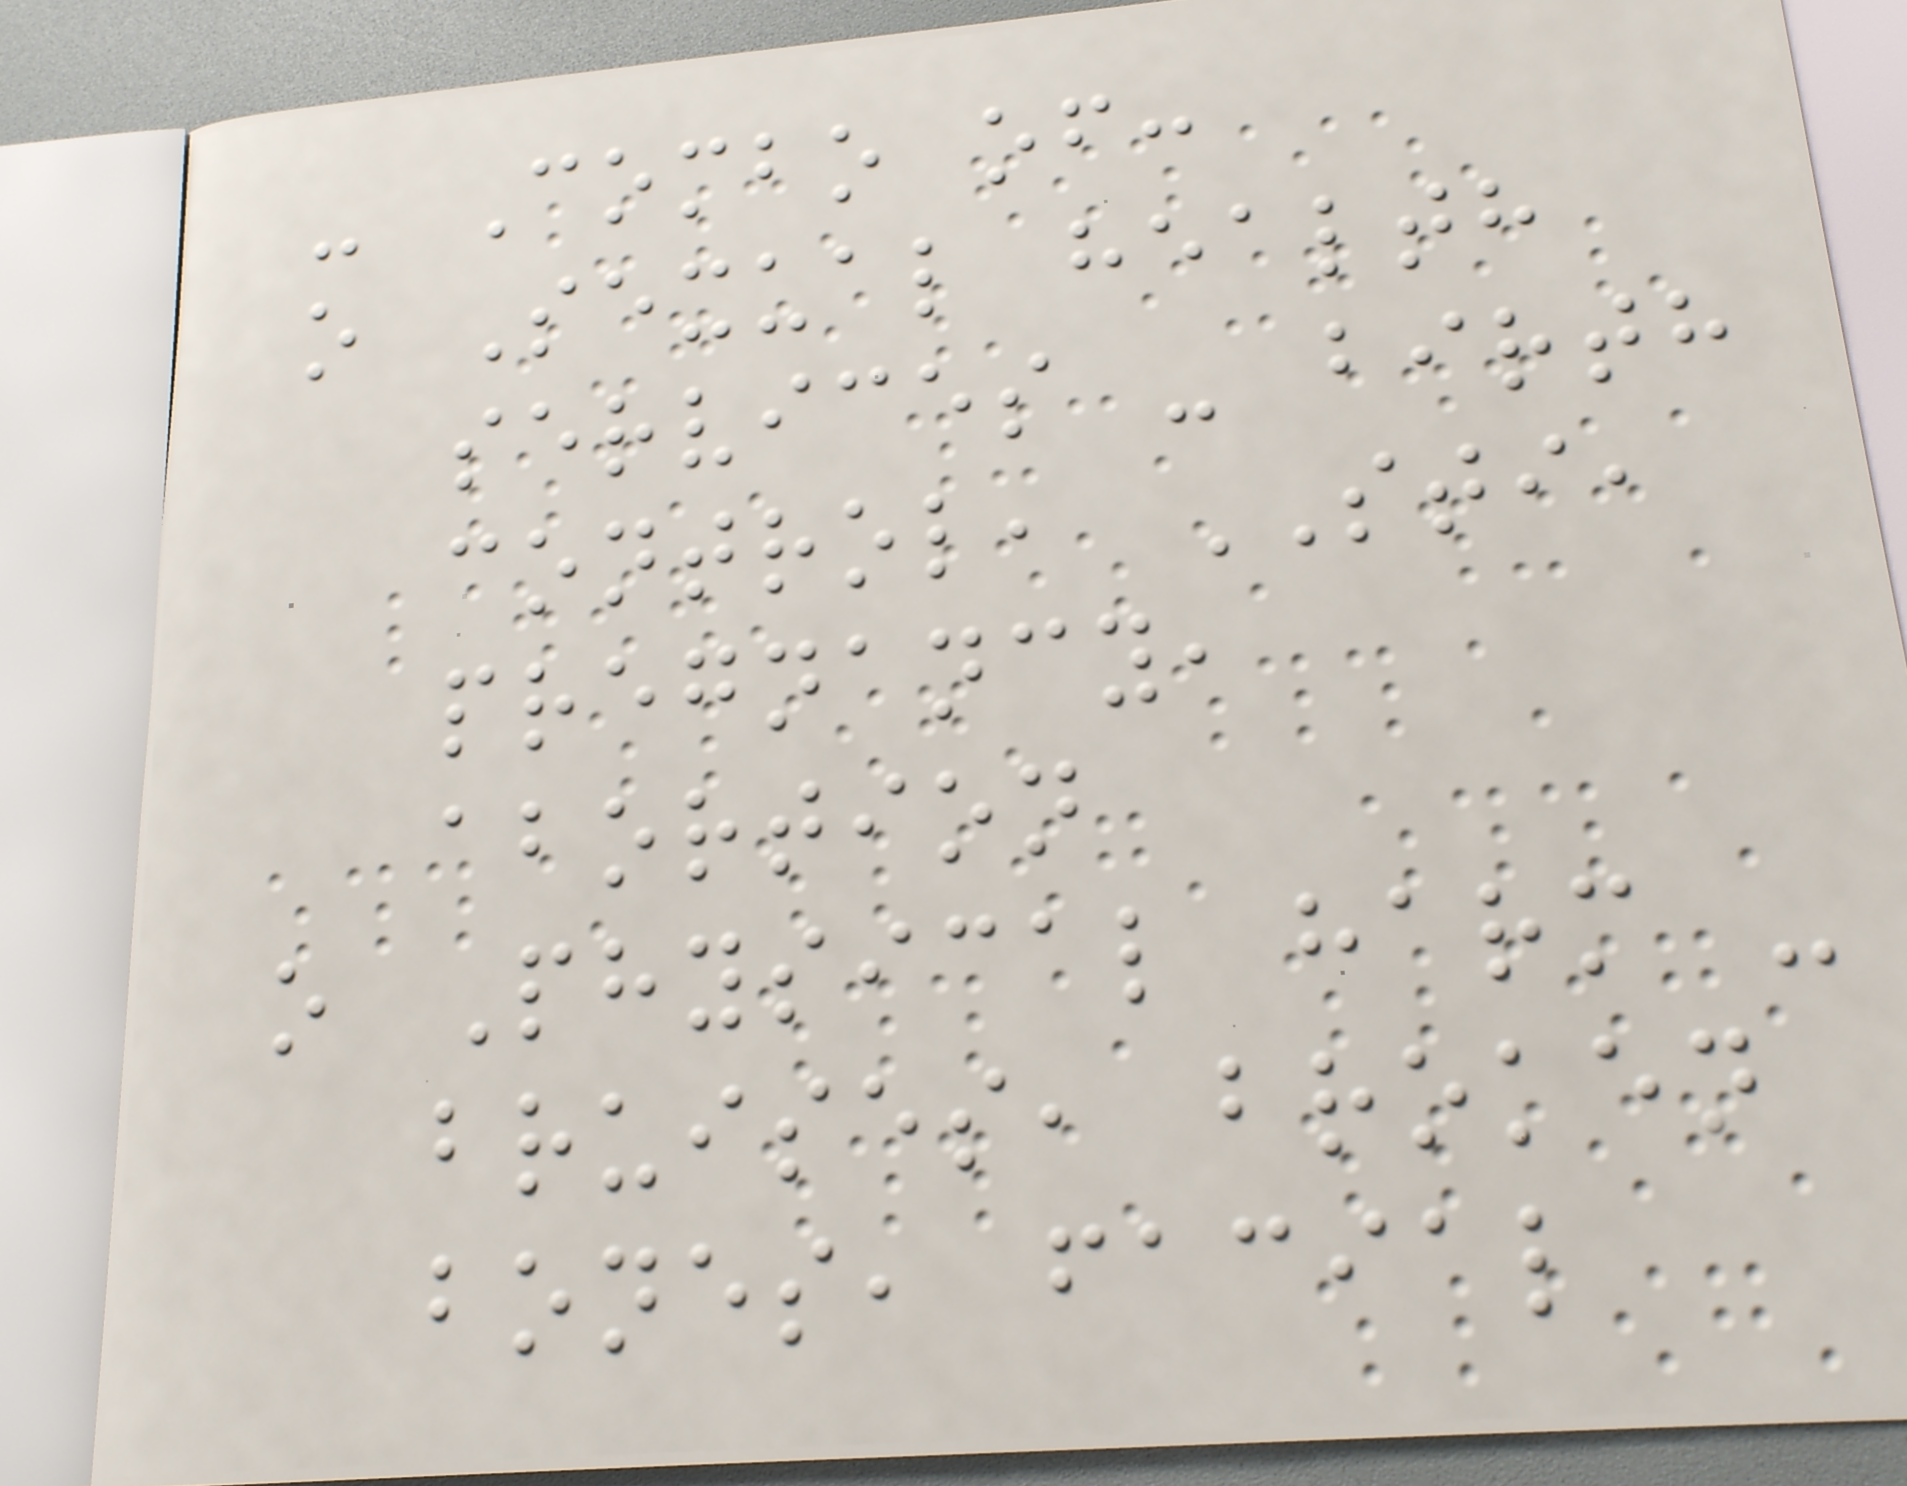- Combo of:
o Sexual health
services - birth
control, STI,
pregnancy,
abortion
o Physical harm -
bruises, broken
bones, facial
